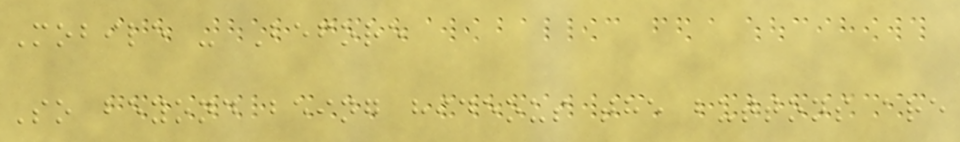Mobile - Before
So beyond being hideous the buttons are
